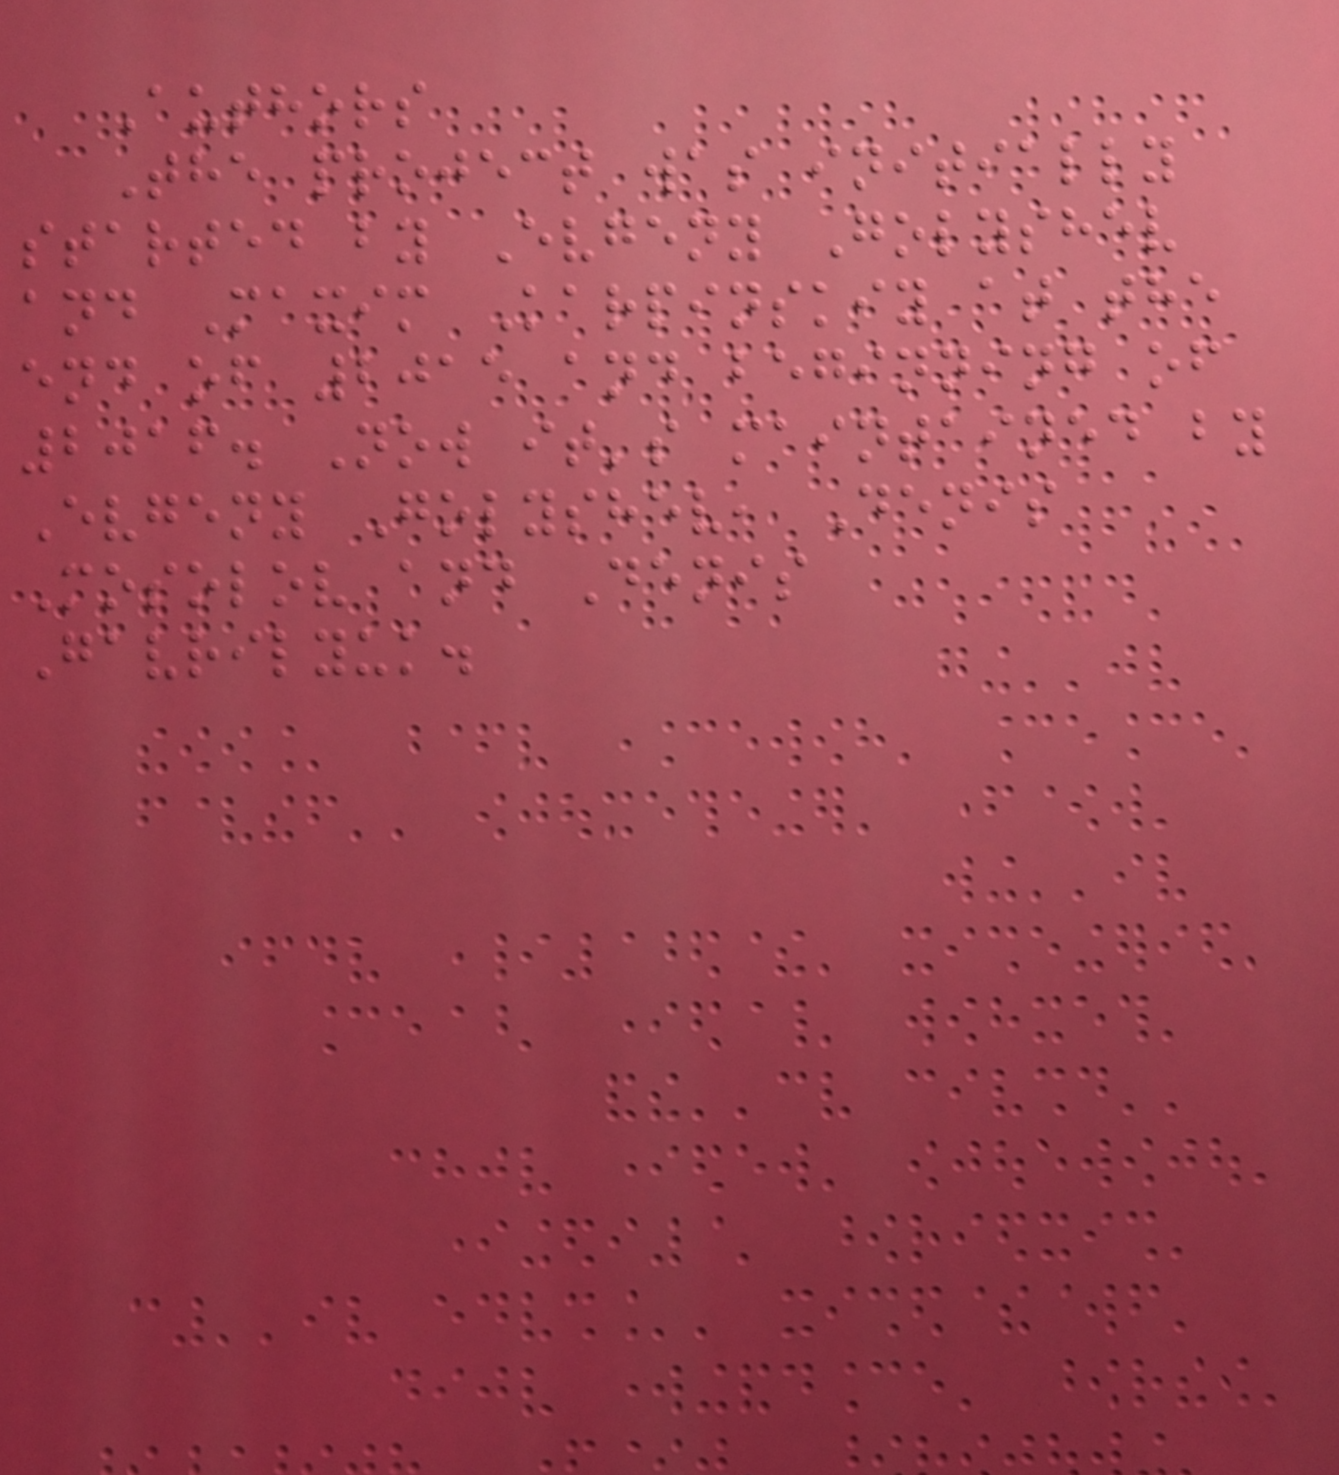Authors
The project was initially
started by Evgeny Golyshev
and Maxim Karpinskiy at the
end of 2015 and beginning of
2016. Now it's maintained by
Evgeny Golyshev, Denis
Mosolov and Denis
Gavrilyuk.
